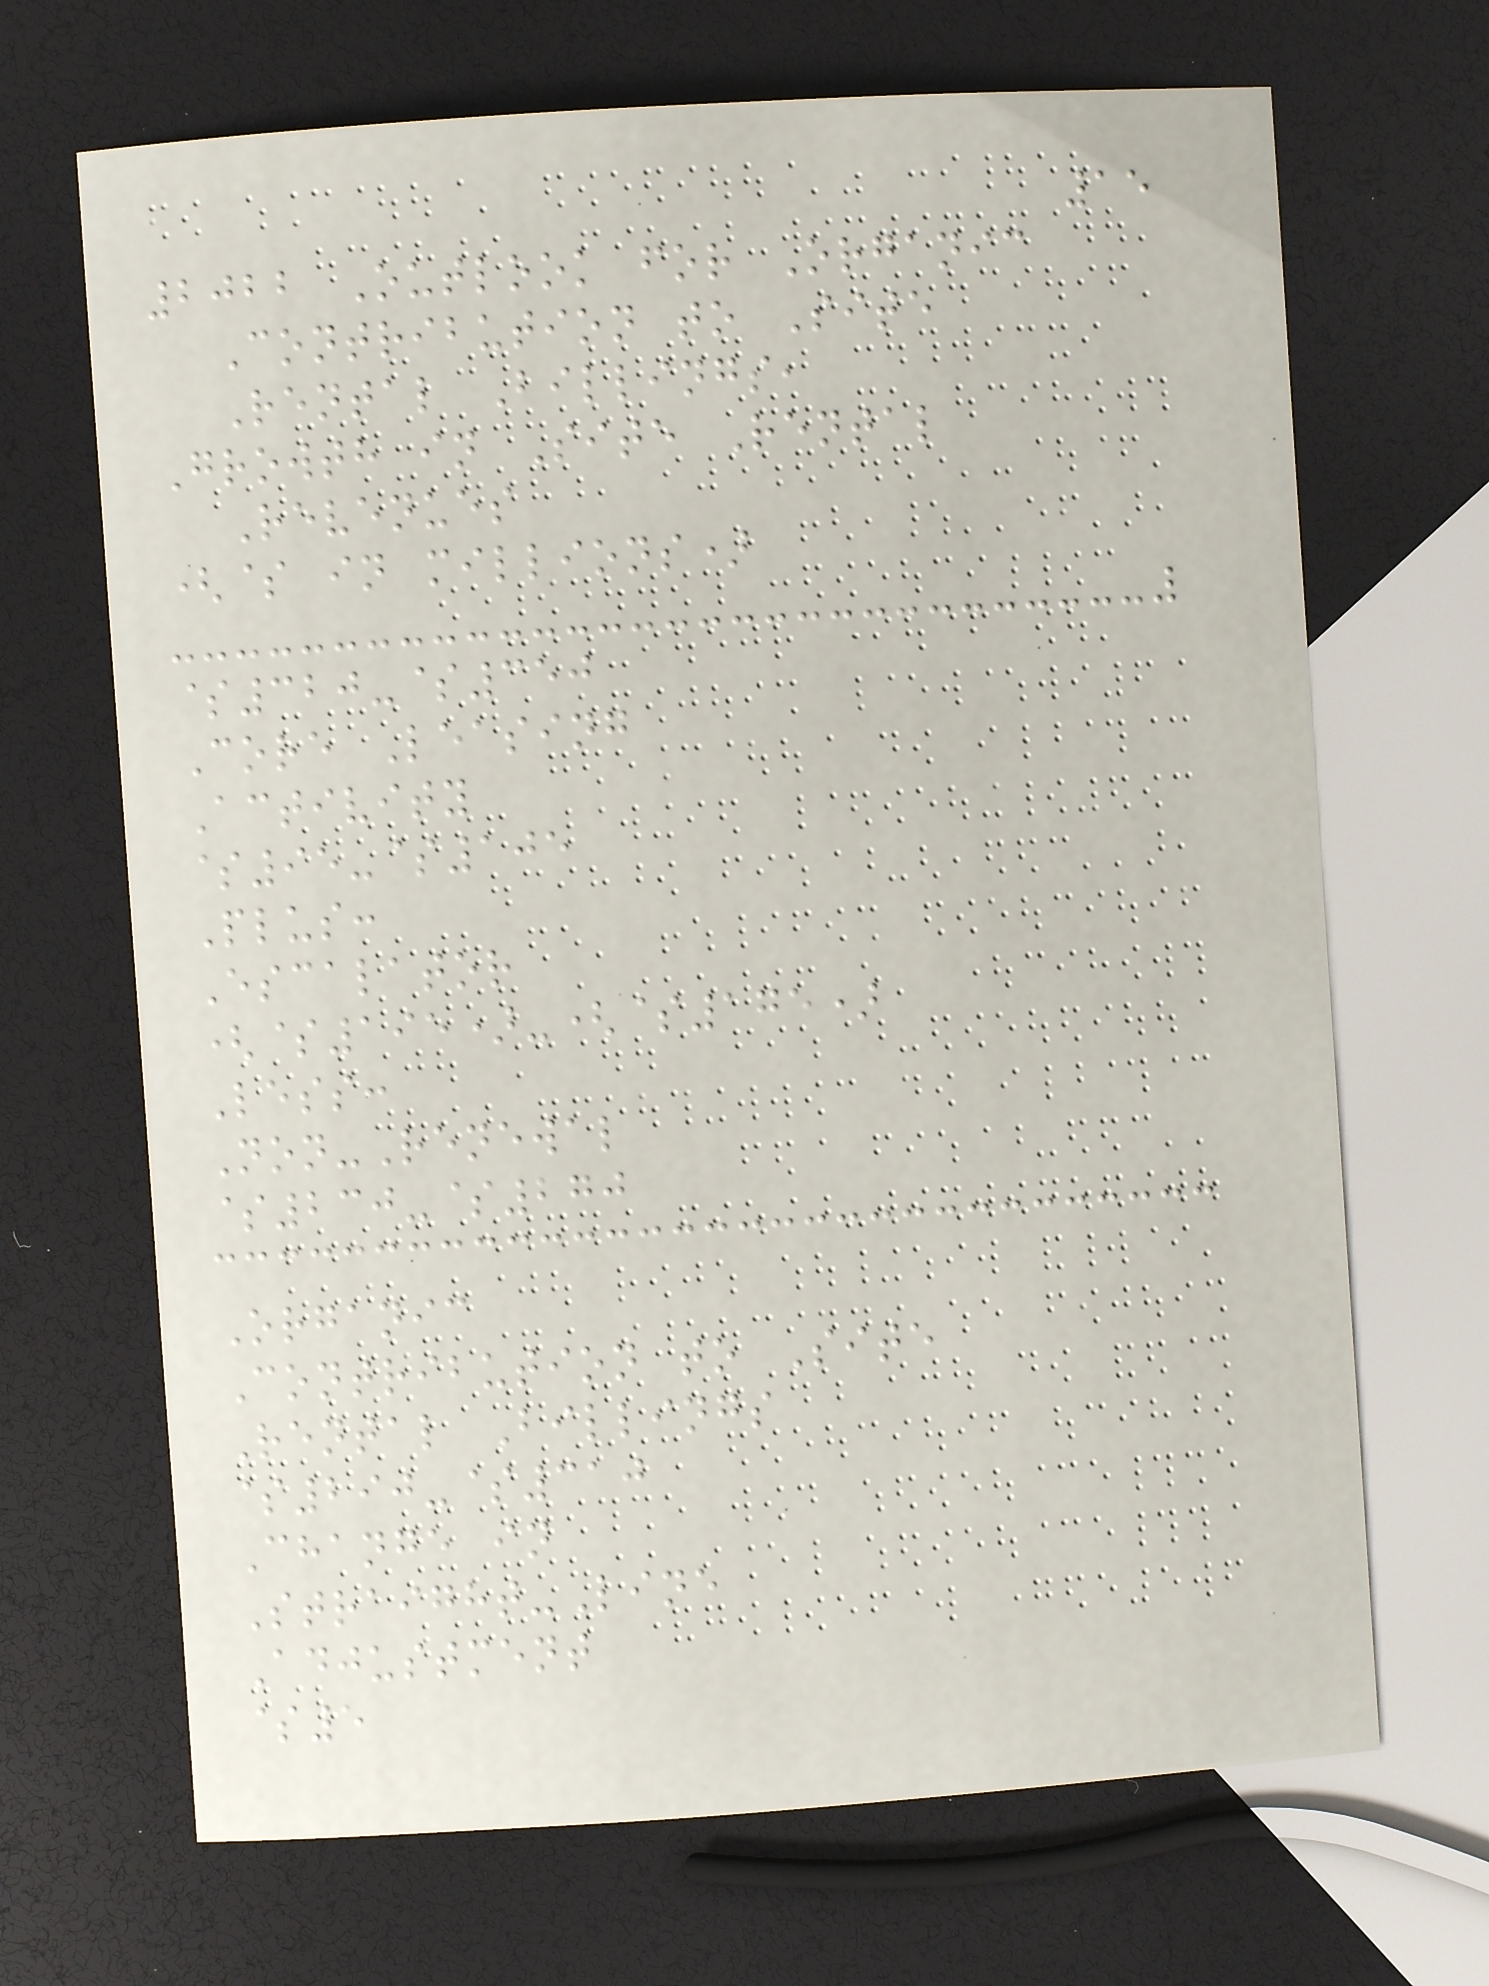15
2022 Outlook for Organic
Contribution to Site
Rental Billings,
Growth in Site Rental
Revenues
($ in millions)
$320-$350
Core Leasing
Activity
$95-$105
Plus:
Escalator
($195)-($175)
Less:
Non-Renewal
$230-$270
Organic
Contribution to Site
Rental Billings
$290-$310
Change in
Straight-Line
Adjustment
$5
